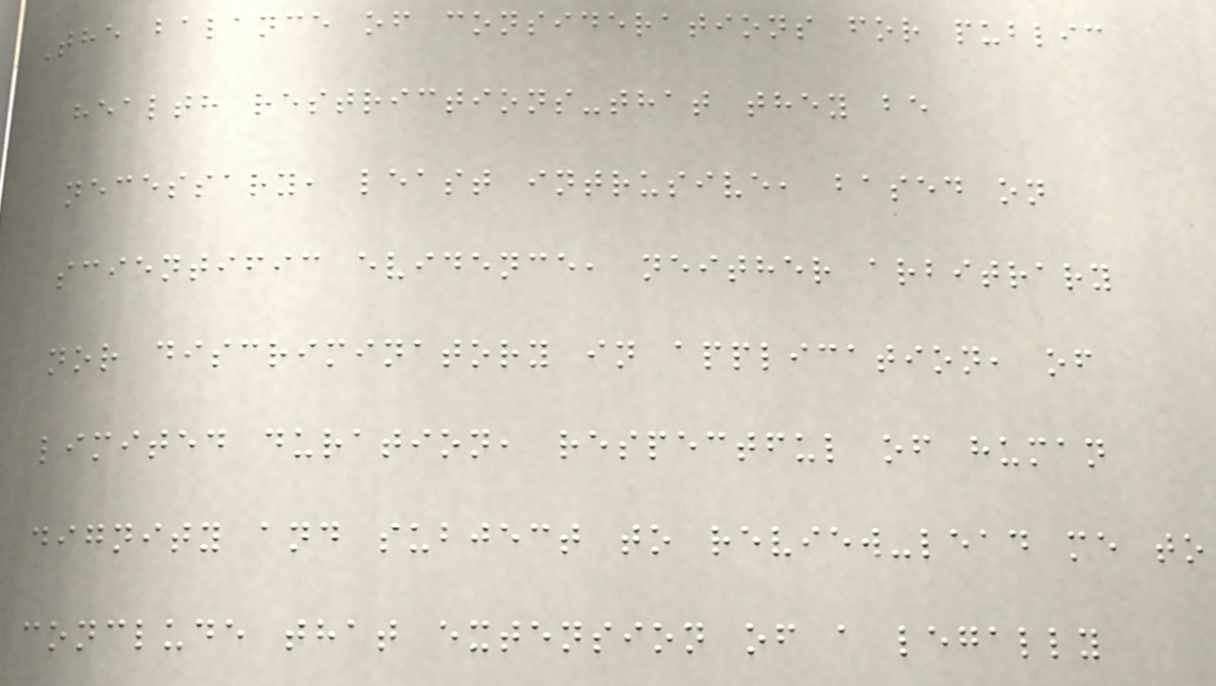The balance of considerations for public
health restrictions-that they be
necessary, least intrusive, based on
scientific evidence, neither arbitrary
nor discriminatory in application, of
limited duration, respectful of human
dignity and subject to review-lead me to
conclude that extension of a legally
